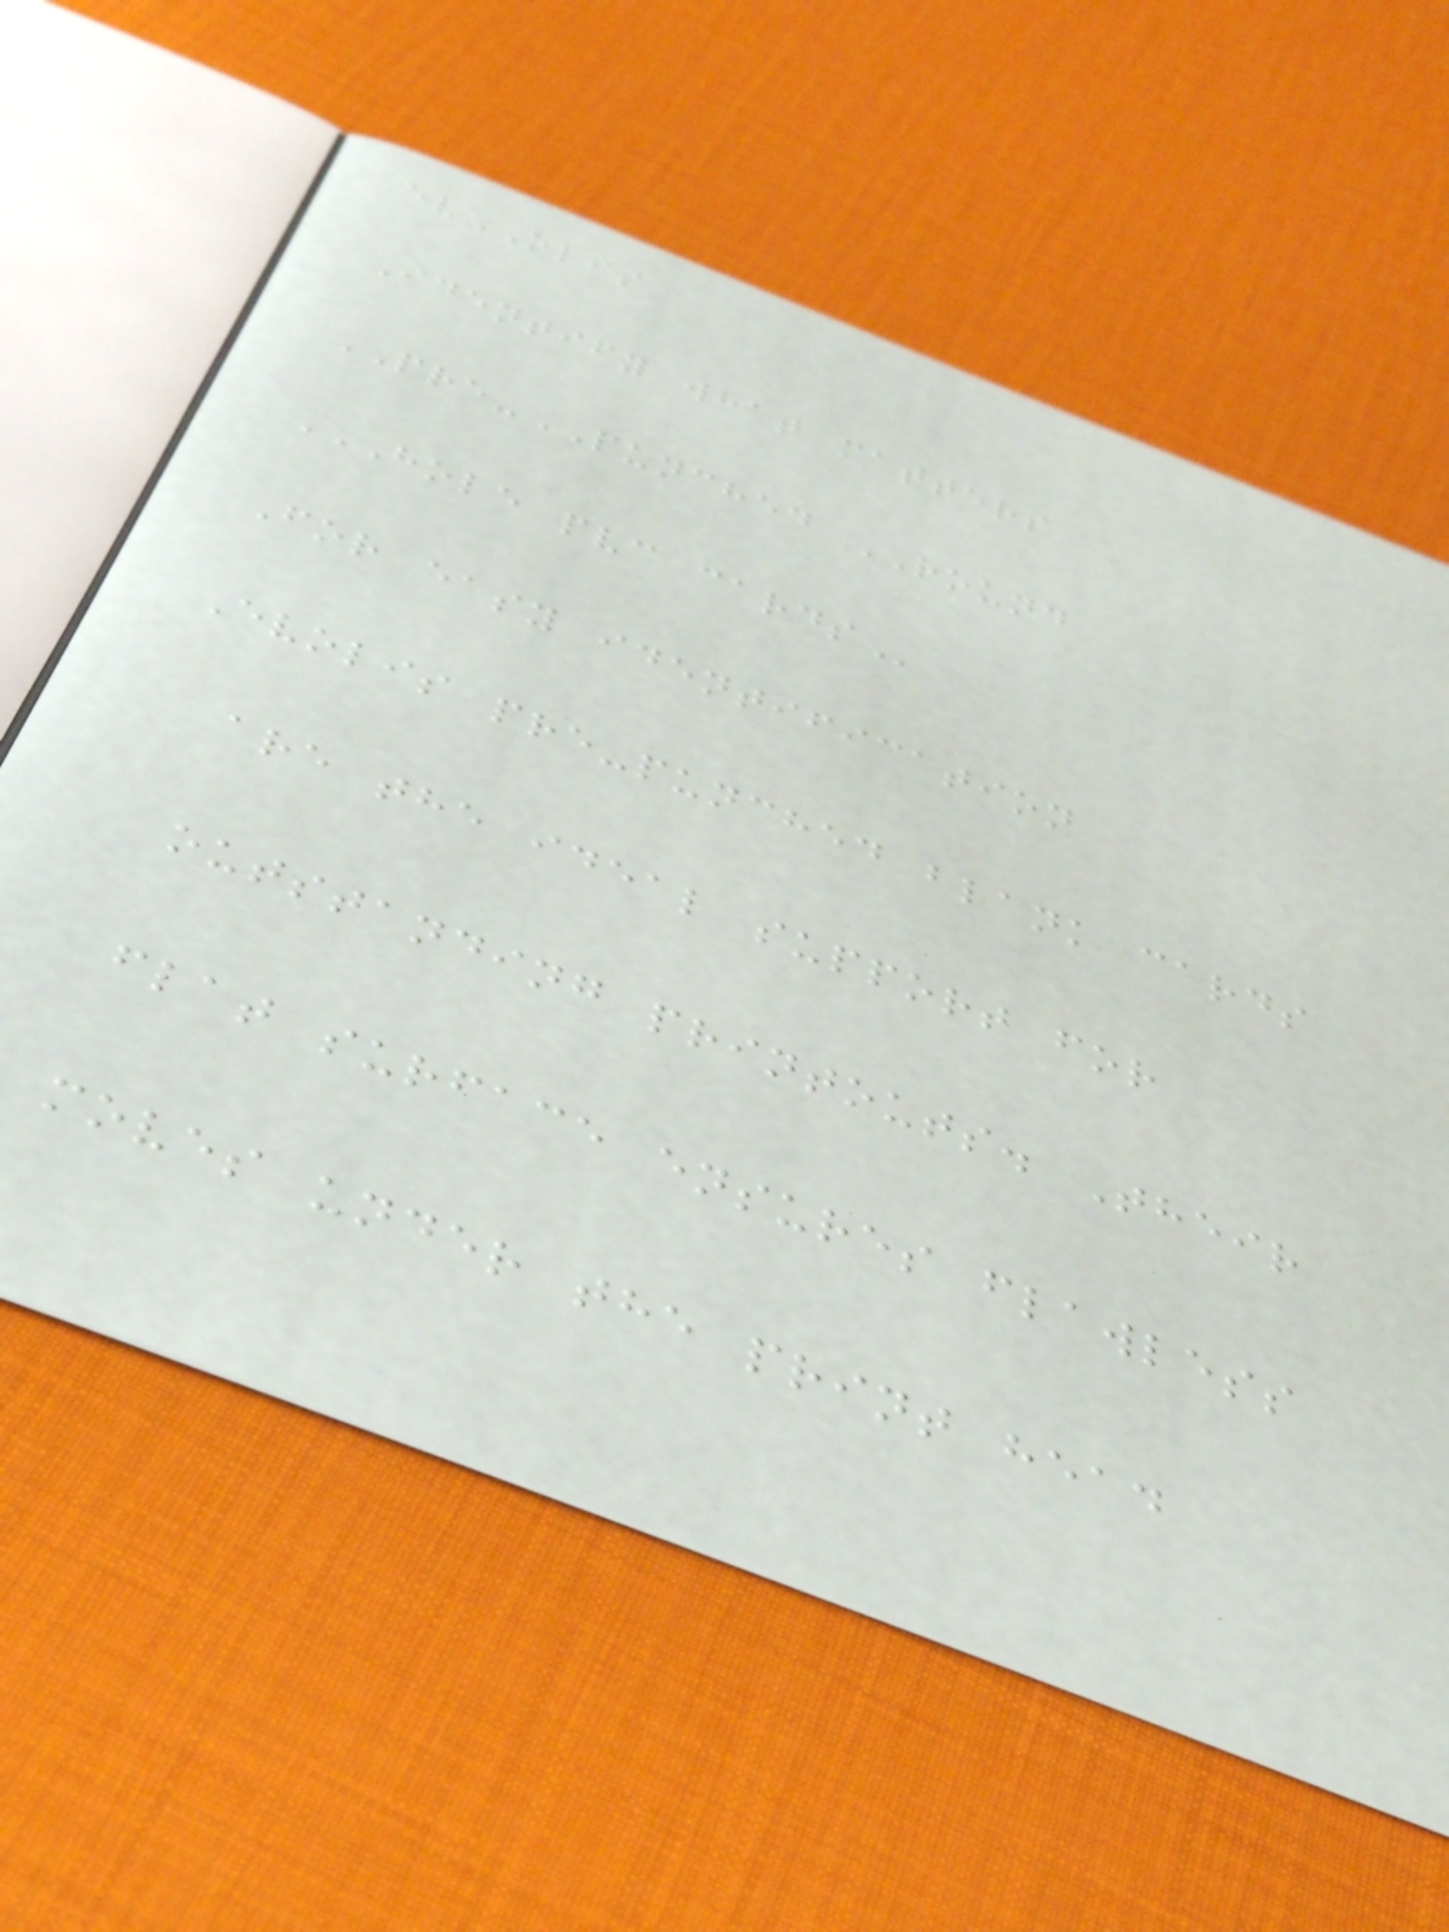evOLIS
Identify what matters
PRE-PUNCHED ROUND
HOLE PVC CARDS
For easy identification
Evolis pre-punched blank cards
are the ideal support for
outstanding printouts. Their
flat surface ensures flawless
moves under the print head
